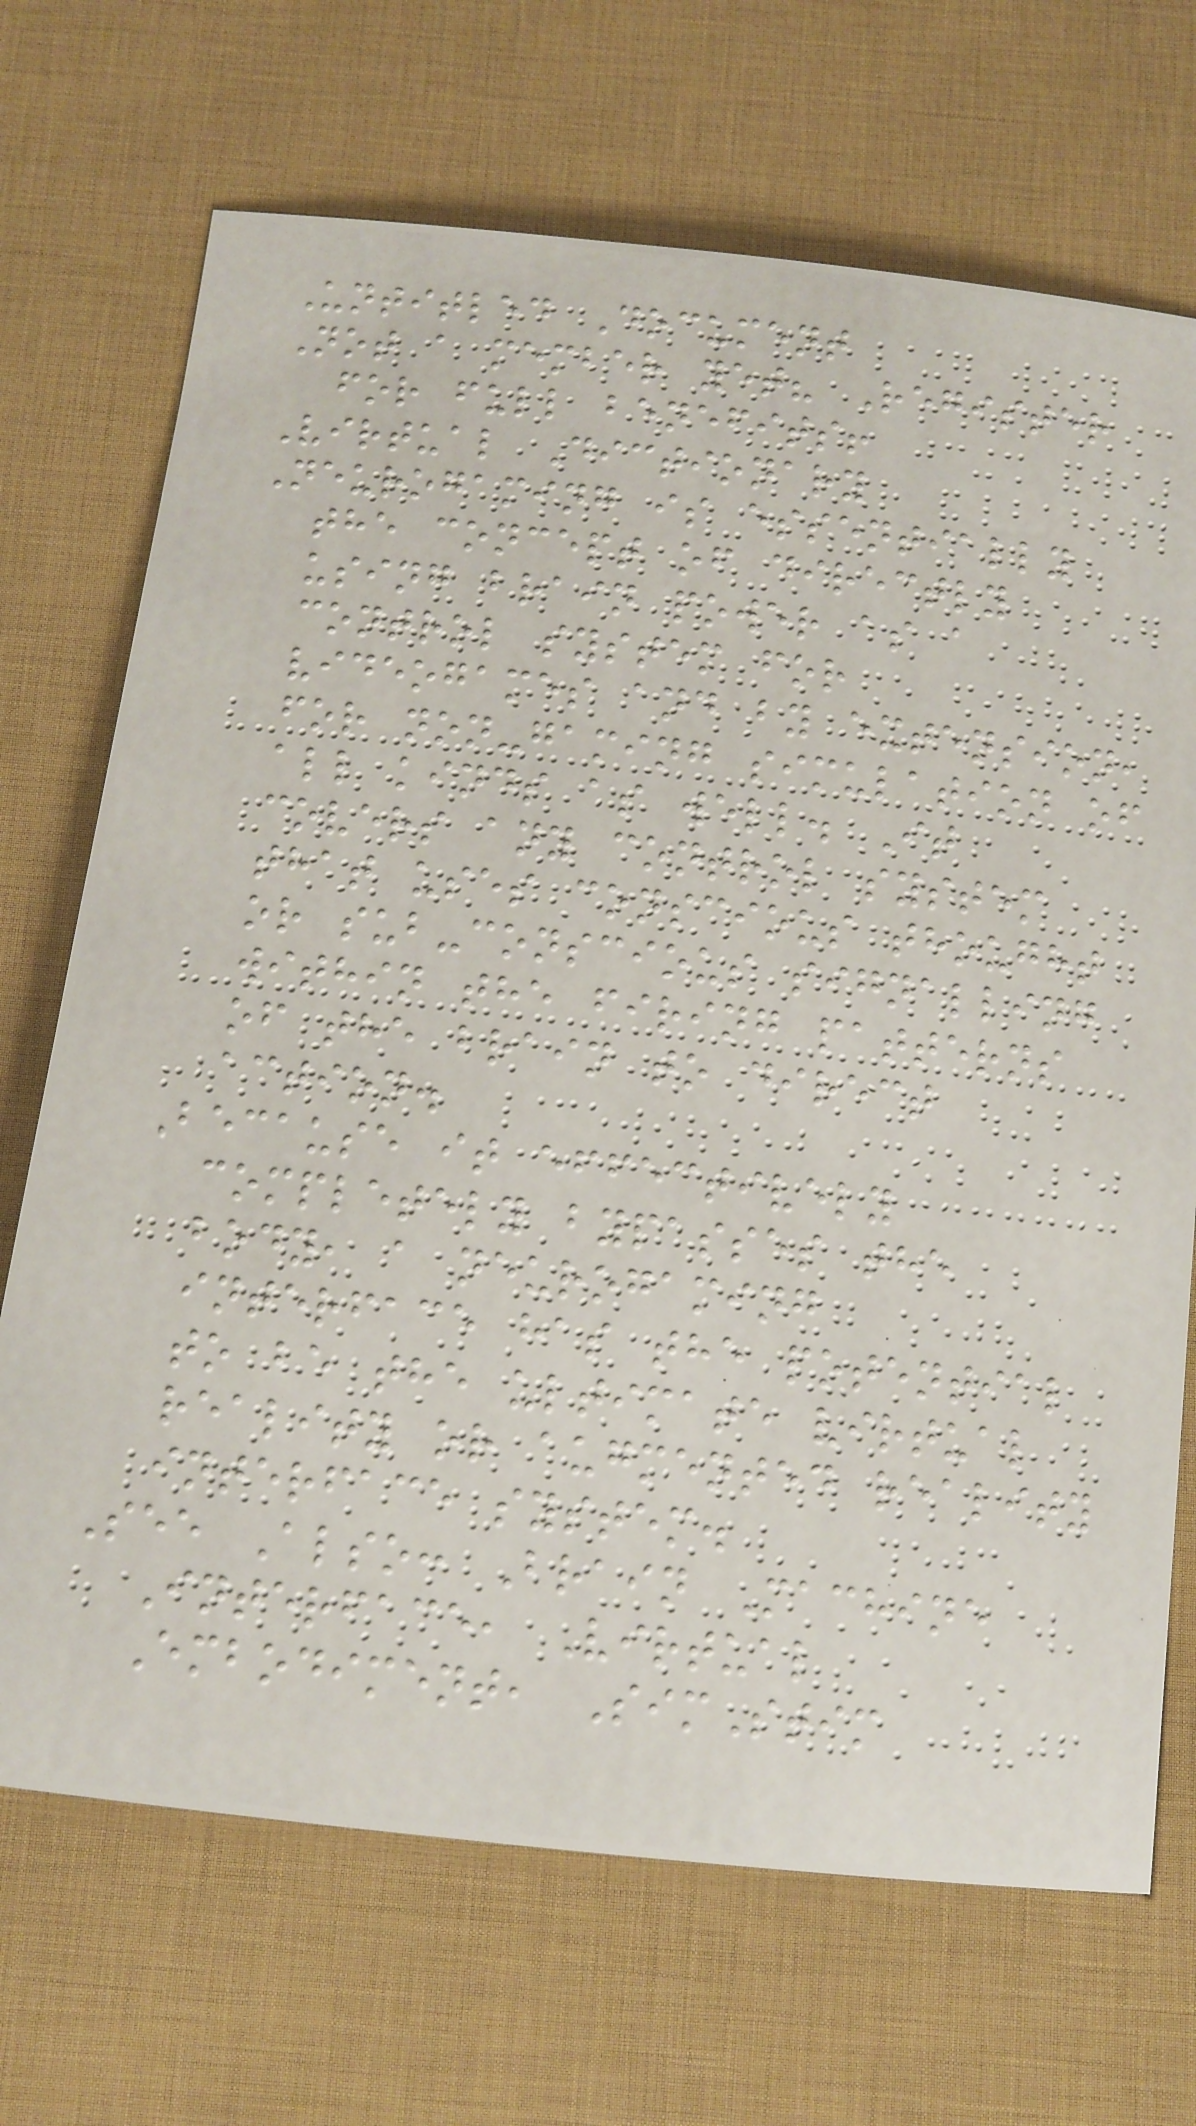Untitled Document
Not a member yet? Register
for full benefits!
Virtual Dictionary
Neurogaming is essentially
the concept of directly
using brain power as a
control system for
videogames and by extension,
for non-gaming simulation of
all kinds as well. It
covers any control system
that uses conscious thought
or sub-conscious signalling
within the firing patterns
of the brain to direct
action.
Because it effectively
completely bypasses the
body, a neurogaming
interface has the potential
to be the ultimate virtual
reality or augmented reality
interface system.
See Also: Brain Machine
Interface, Virtual
Embodiment, SimStim
